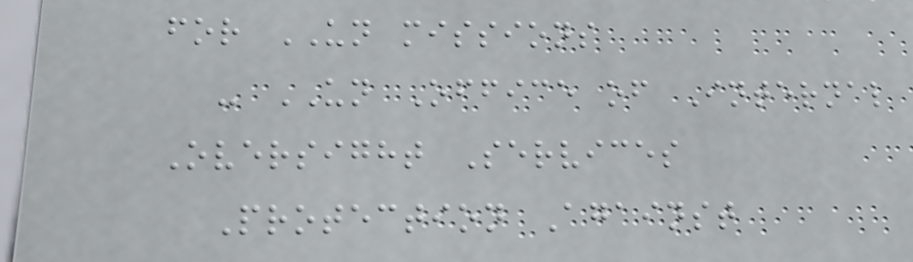for UN missions
- UN Office of Internal
Oversight Services
Protection Against
